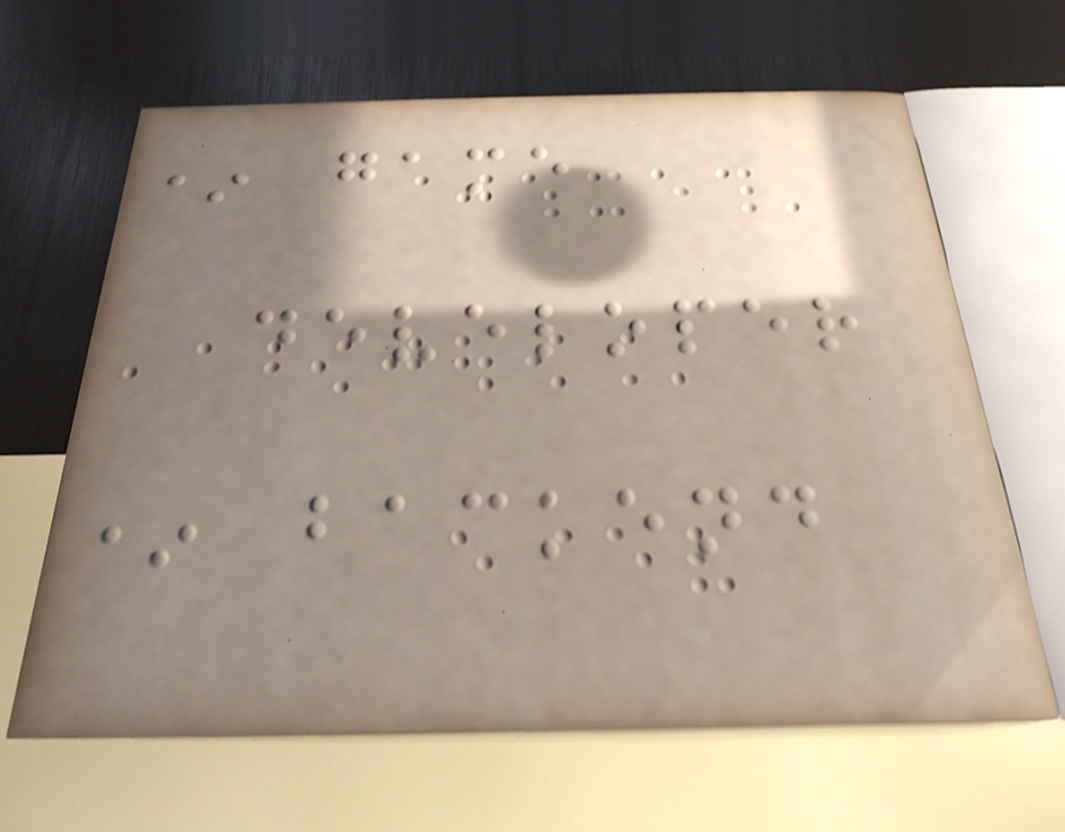* game
developer
* backend
